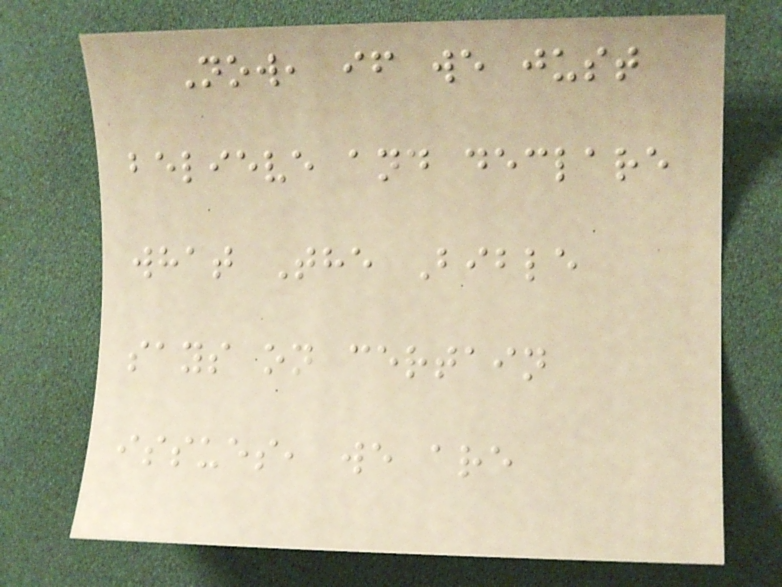Now, if we just
believe and declare
what The Bible
says on certain
issues, we are
